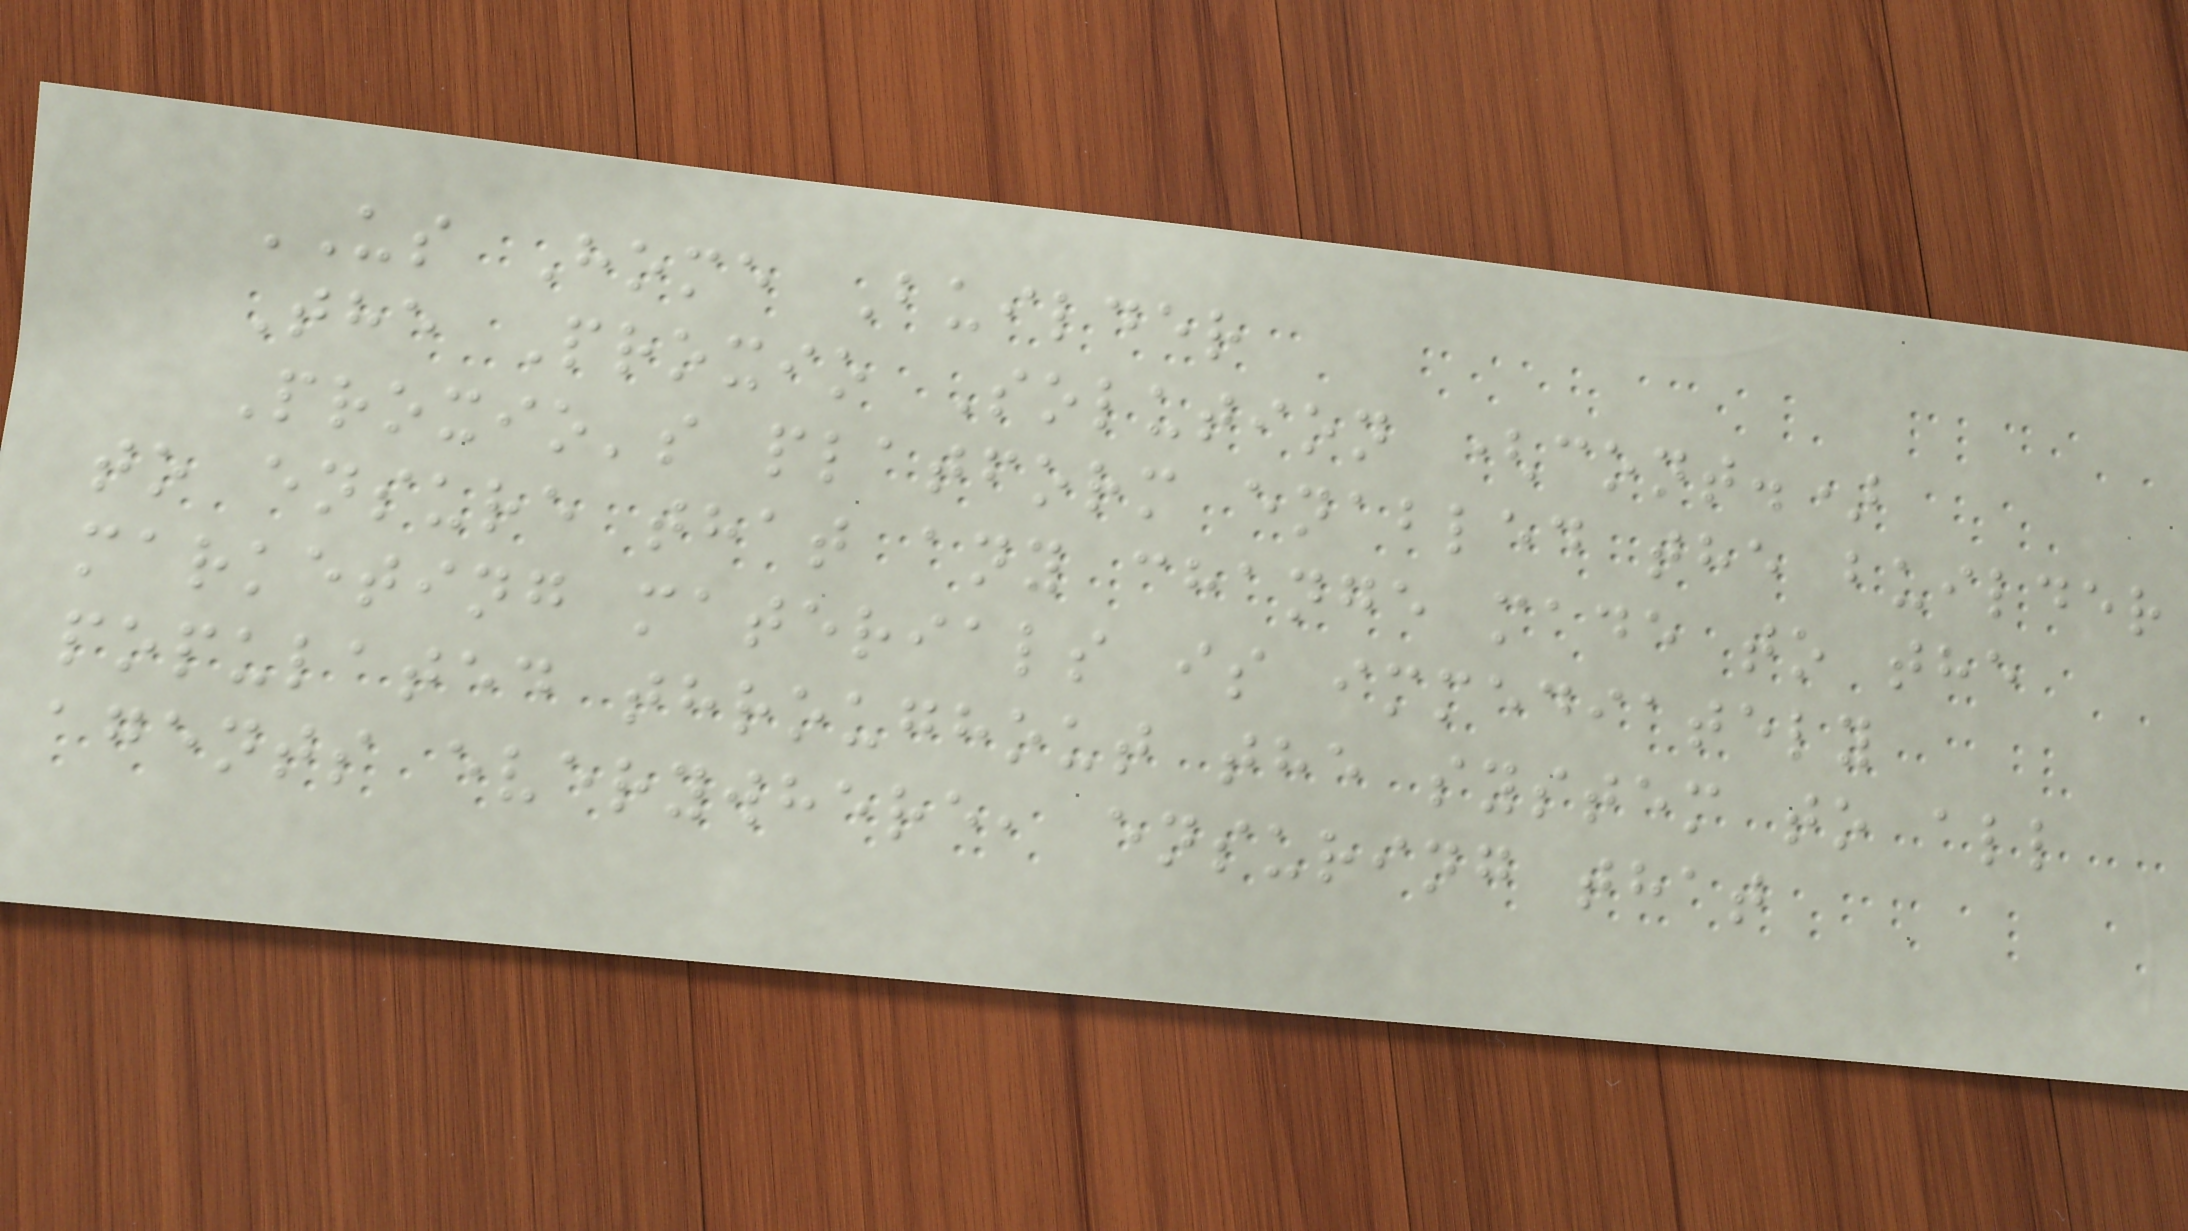US Home Builder
The Proxio Solution (cont.)
Proxio's platform enabled the builder
to ensure that any change made to the
marketing materials is immediately
populated throughout the system to all
agents everywhere, ensuring that
